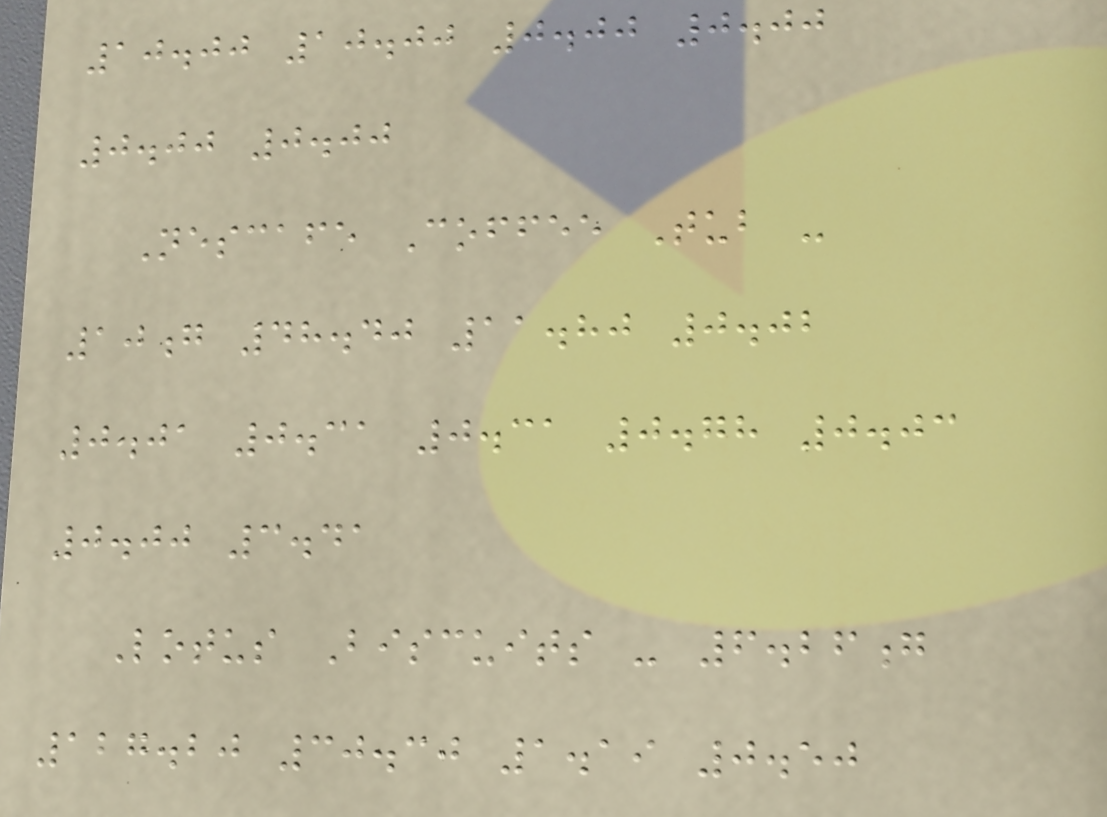10.00 10.00 0.00 0.00
0.00 0.00
Nescafe Coffee Tub -
10g 48.40 11.80 0.02
0.01 0.31 0.31 0.78 0.03
0.00 3.41
Lotus Biscuits - 6.26g
127.20 30.30 1.19 0.50
